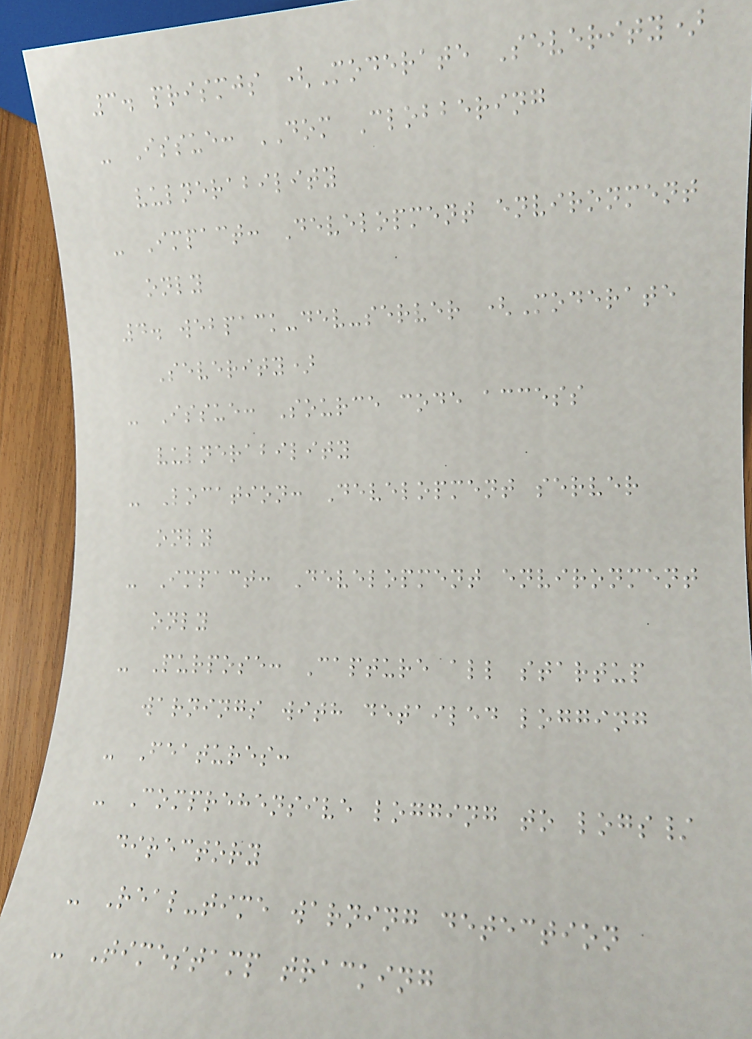3. prismjs (Moderate Severity)
- Issue: DOM Clobbering
vulnerability
- Impact: Development environment
only
4. webpack-dev-server (Moderate
Severity)
- Issue: Source code access
vulnerability
- Location: Development server
only
- Impact: Development environment
only
- Purpose: Capture all startup
warnings with detailed logging
- Features:
- Comprehensive logging to logs/
directory
- Real-time warning detection
- Timestamp tracking
